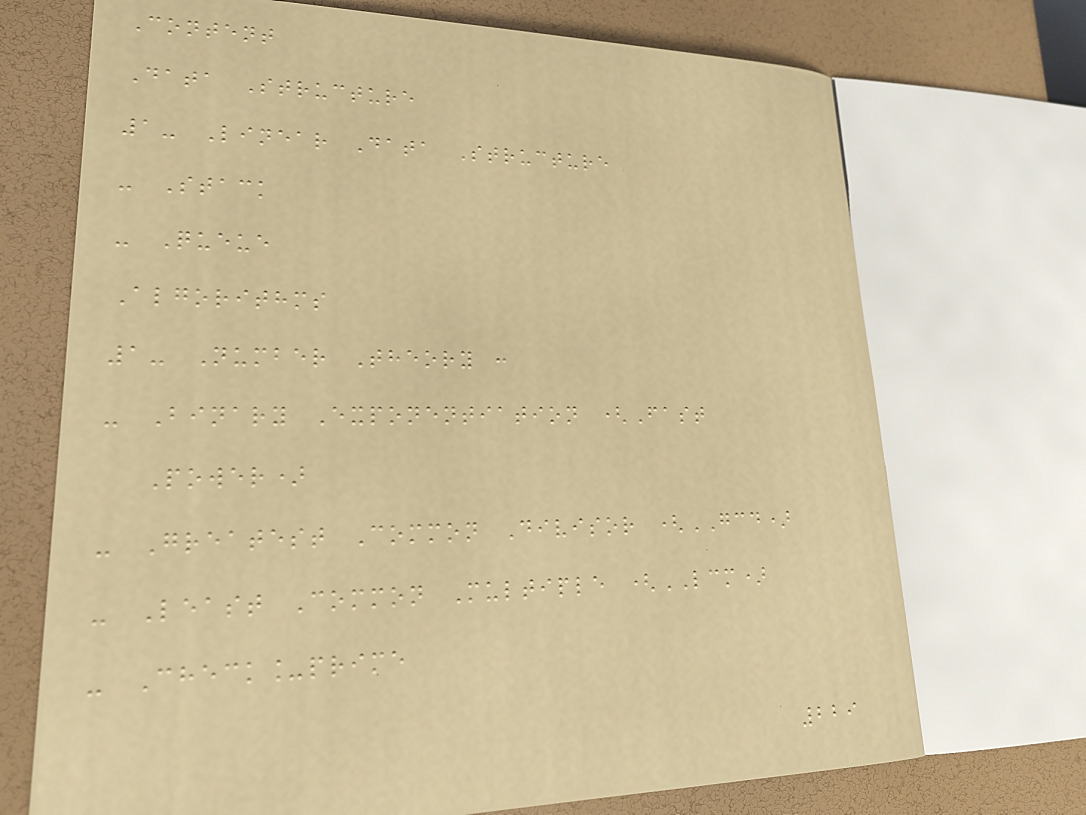Content
Data Structure
1- Linear Data Structure
- Stack
- Queue
Algorithms
1- Number Theory :
- Binary Exponentiation (Fast
Power)
- Greatest Common Divisor (GCD)
- Least Common Multiple (LCM)
- Check_prime
229
